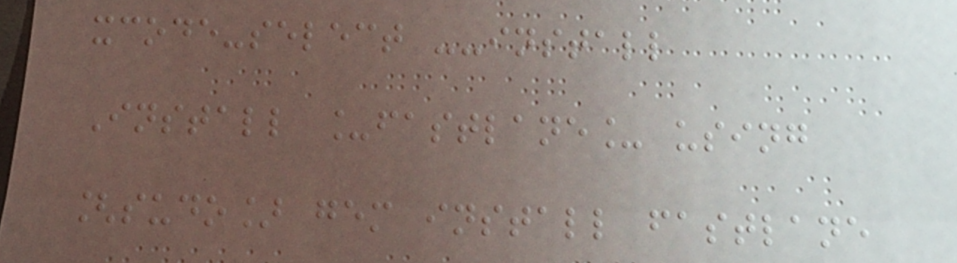xcode-select --install
Install _fastlane_ using
[sudo] gem install fastlane
